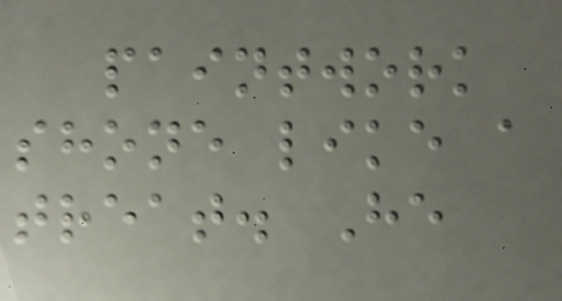paintwork
shone like a
treat. He
